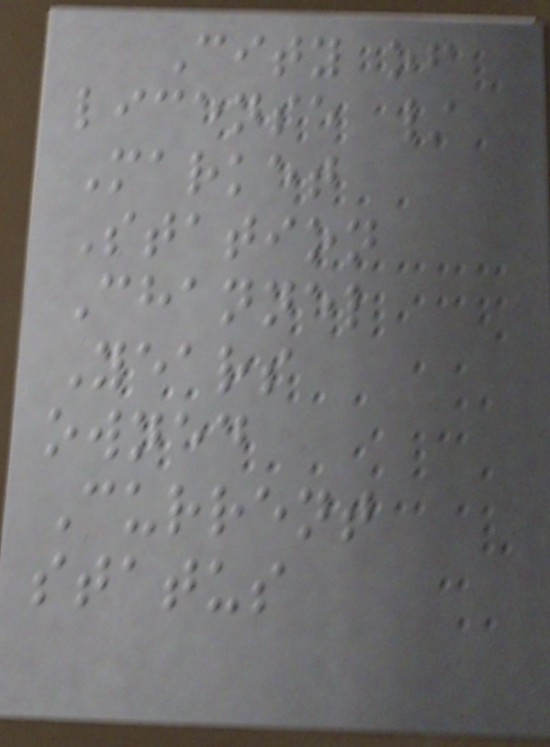City of
license /
Market
Station
Channel
Years
owned
Current
status
